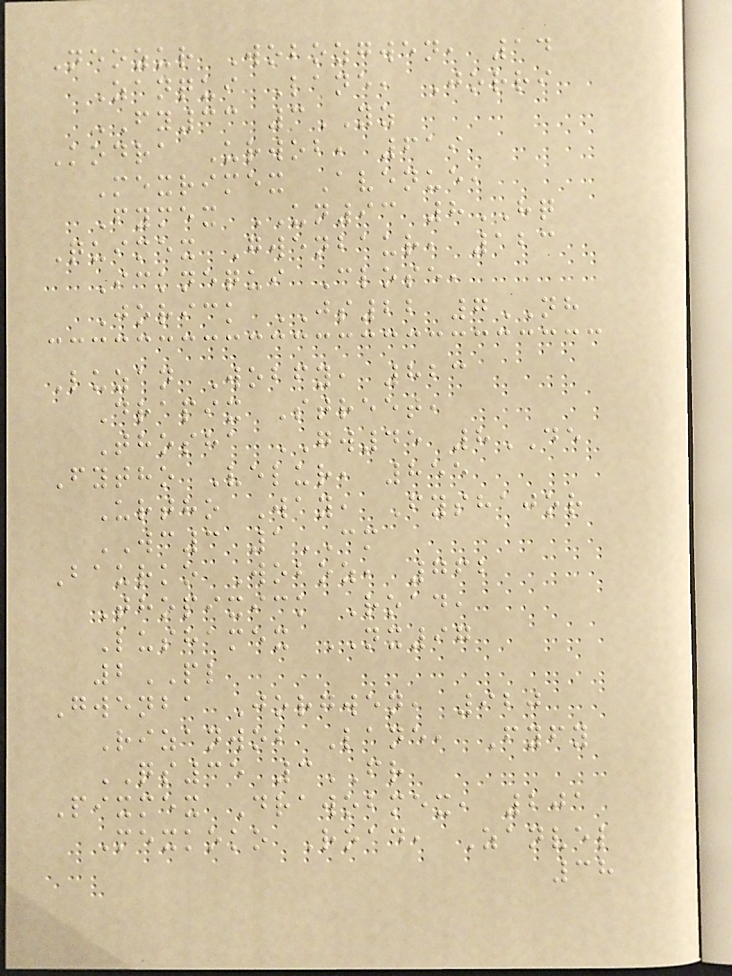Neozur Wobozgwen, 14
Zanqui Lane, Jorri
FY33 3YZ
Kodra Urwob, 619
Mexrimex Avenue,
Fymex UN93 8HQ
Quimex Gwenbaur, 123
Icknequi Close,
Jorick JS22 7NH
Luzan Wobfy, 823
Drapix Street,
Thosha GW45 8DE
Fytho Velur, 855
Urtho Way, Fyshajor
WC3 1CM
Baurko Woboz, 762
Thopixick Road,
Lushamex NX97
2PL
Gwenba Jorgwen, 920
Rizanwob Lane, Fyfy
QS35 3FR
Pixmex Drawobmex, 201
Mexkoko Road, Zanvel
38
